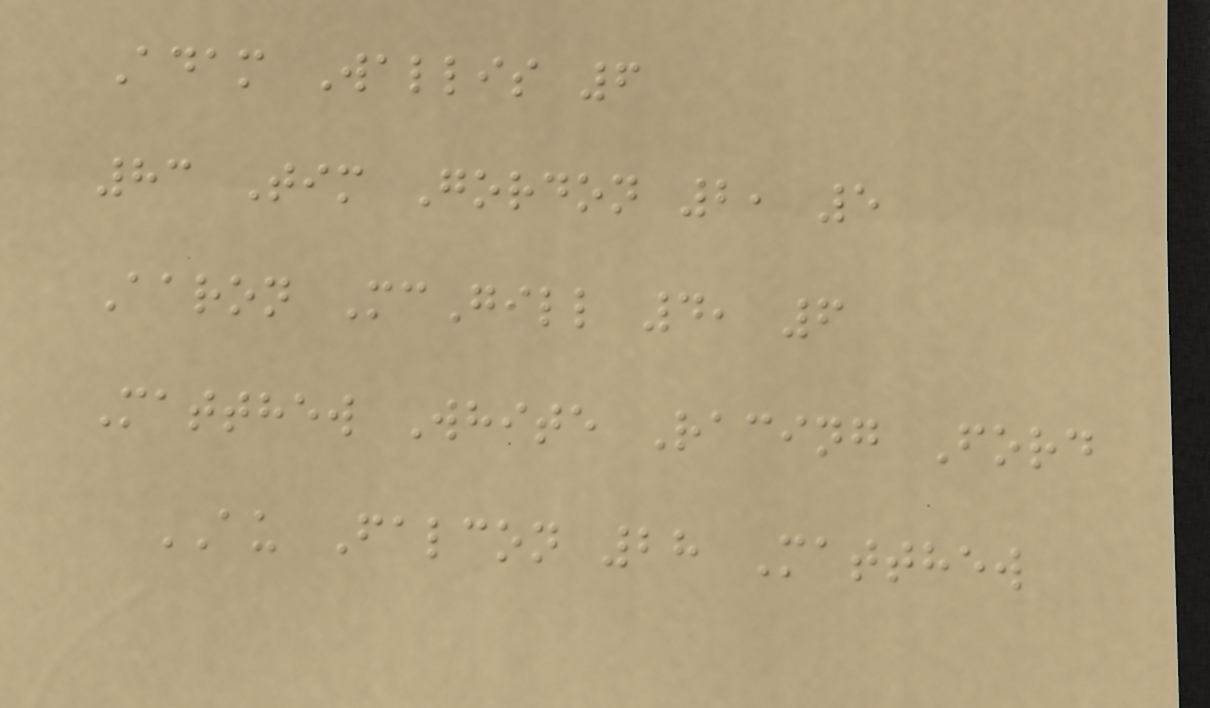Adam Wallis 6
83 Tim Gordon 2, 5
Aaron McGill 4, 6
Matthew White Racing Ford
AU Falcon 28 Matthew
